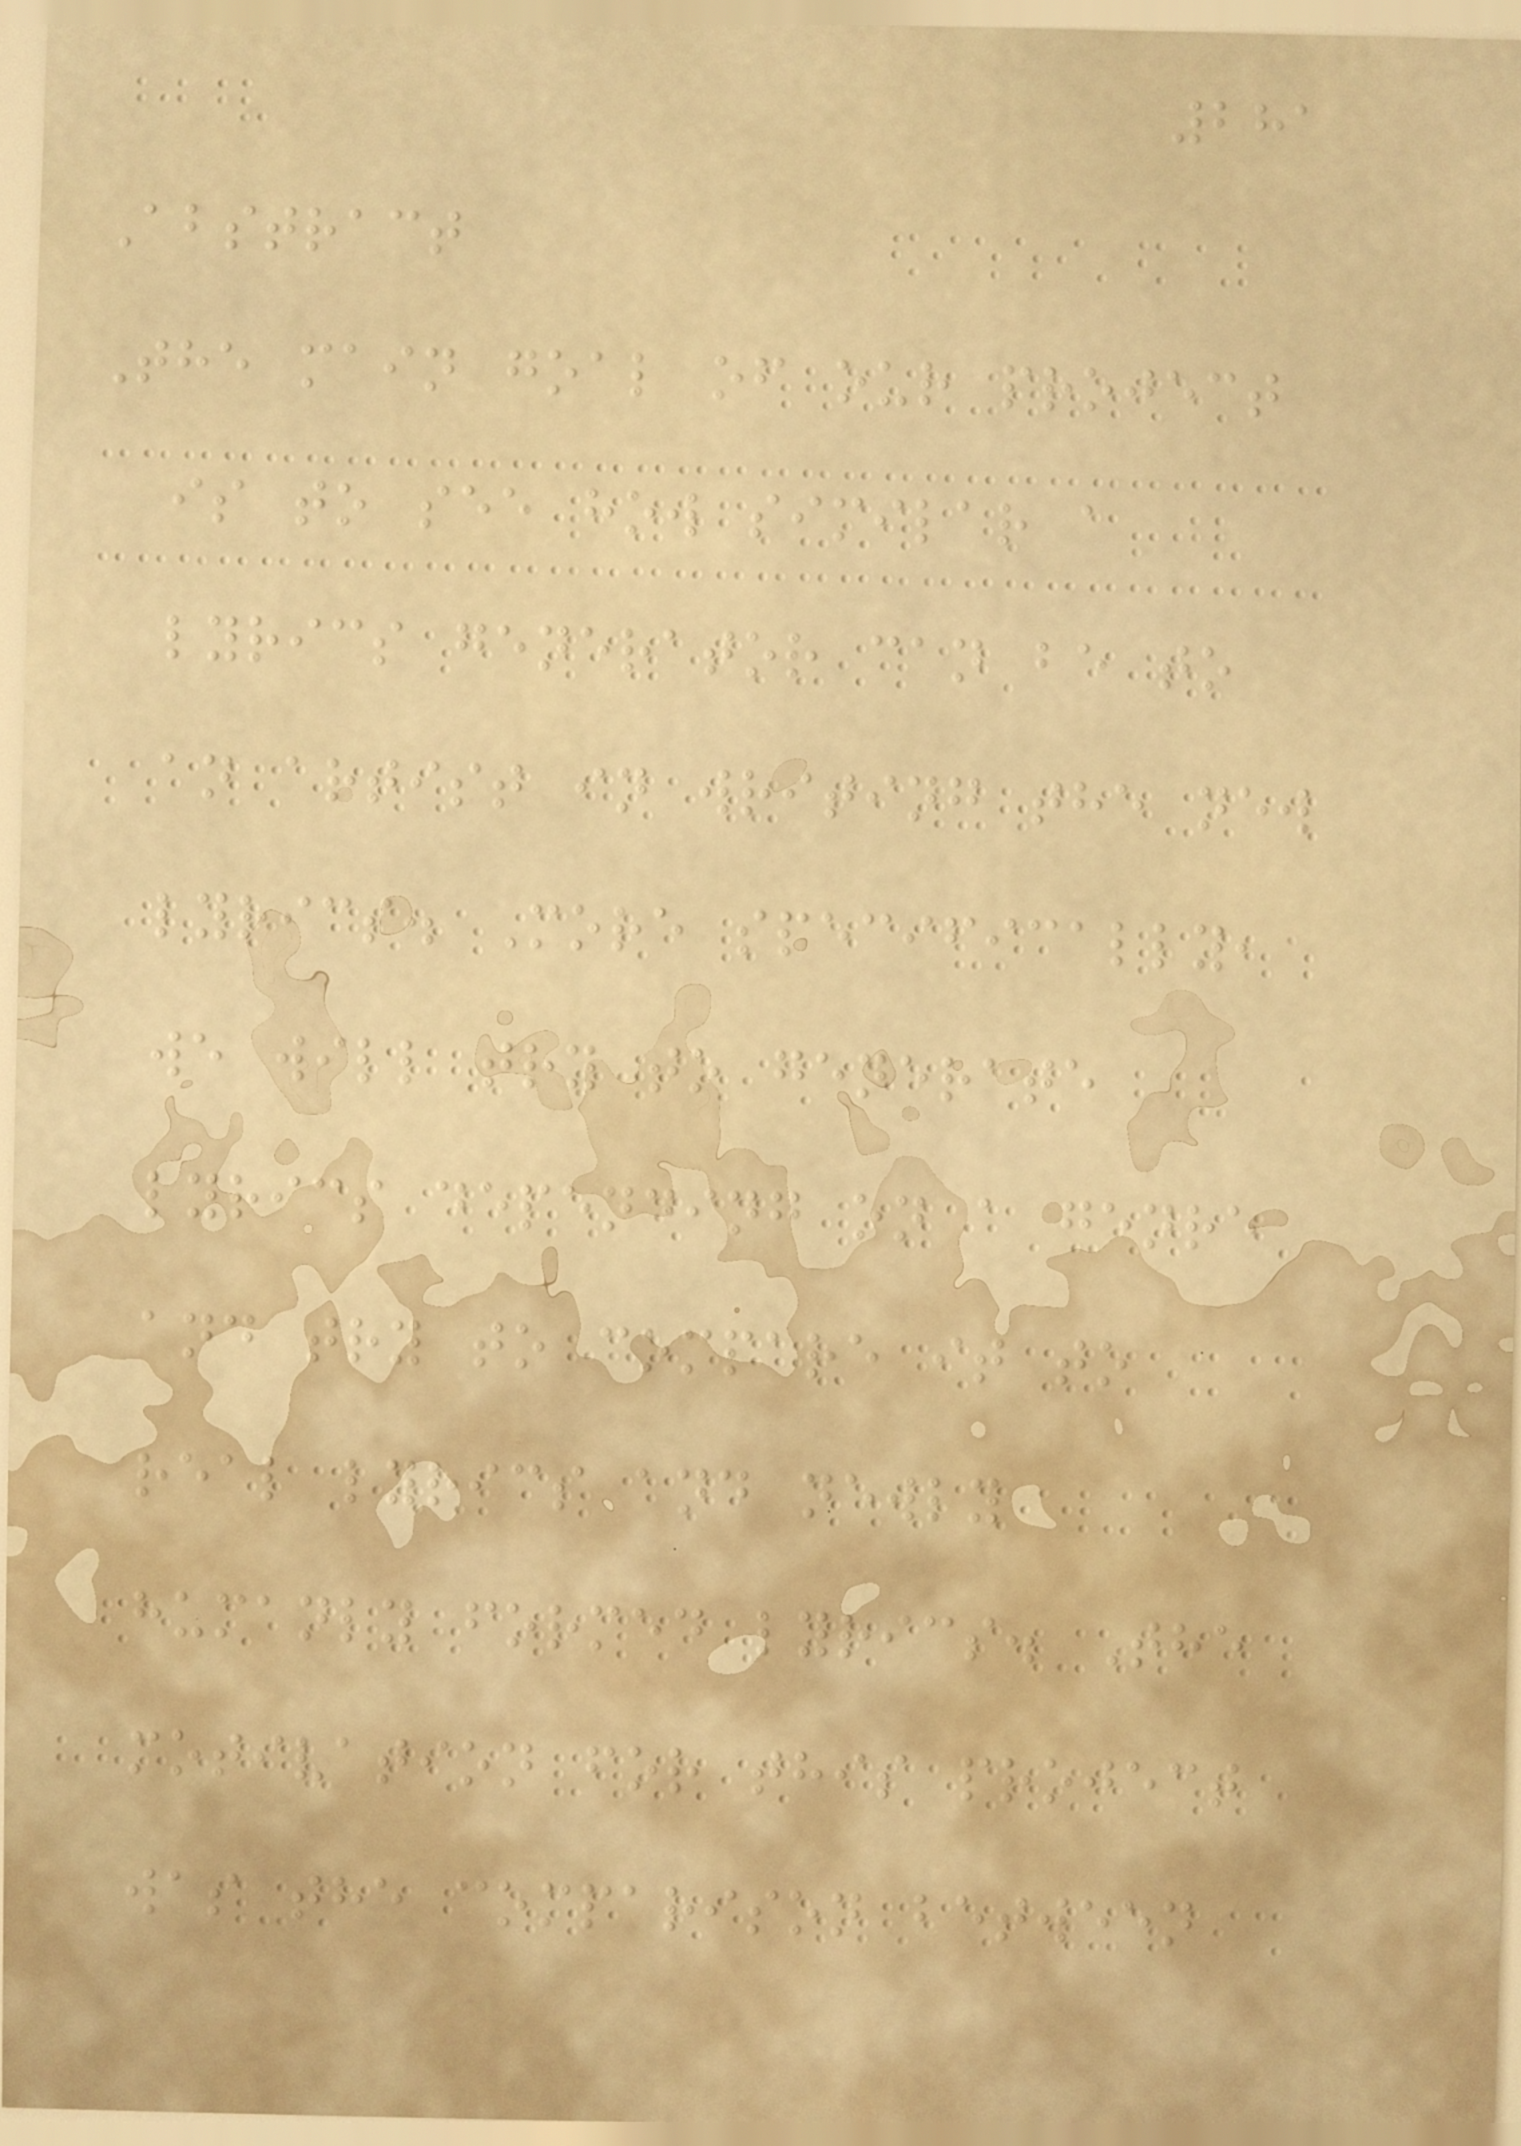281
Abstract
The main goal of our project
is to see how similar a
lyrics generator can be to
an artist in writing the new
lyrics. More specifically,
we will try to generate
lyrics depending on a genre
and try to compare it to
real lyrics and newly
humanly formed lyrics. The
motivation for this project
was the comparison between
